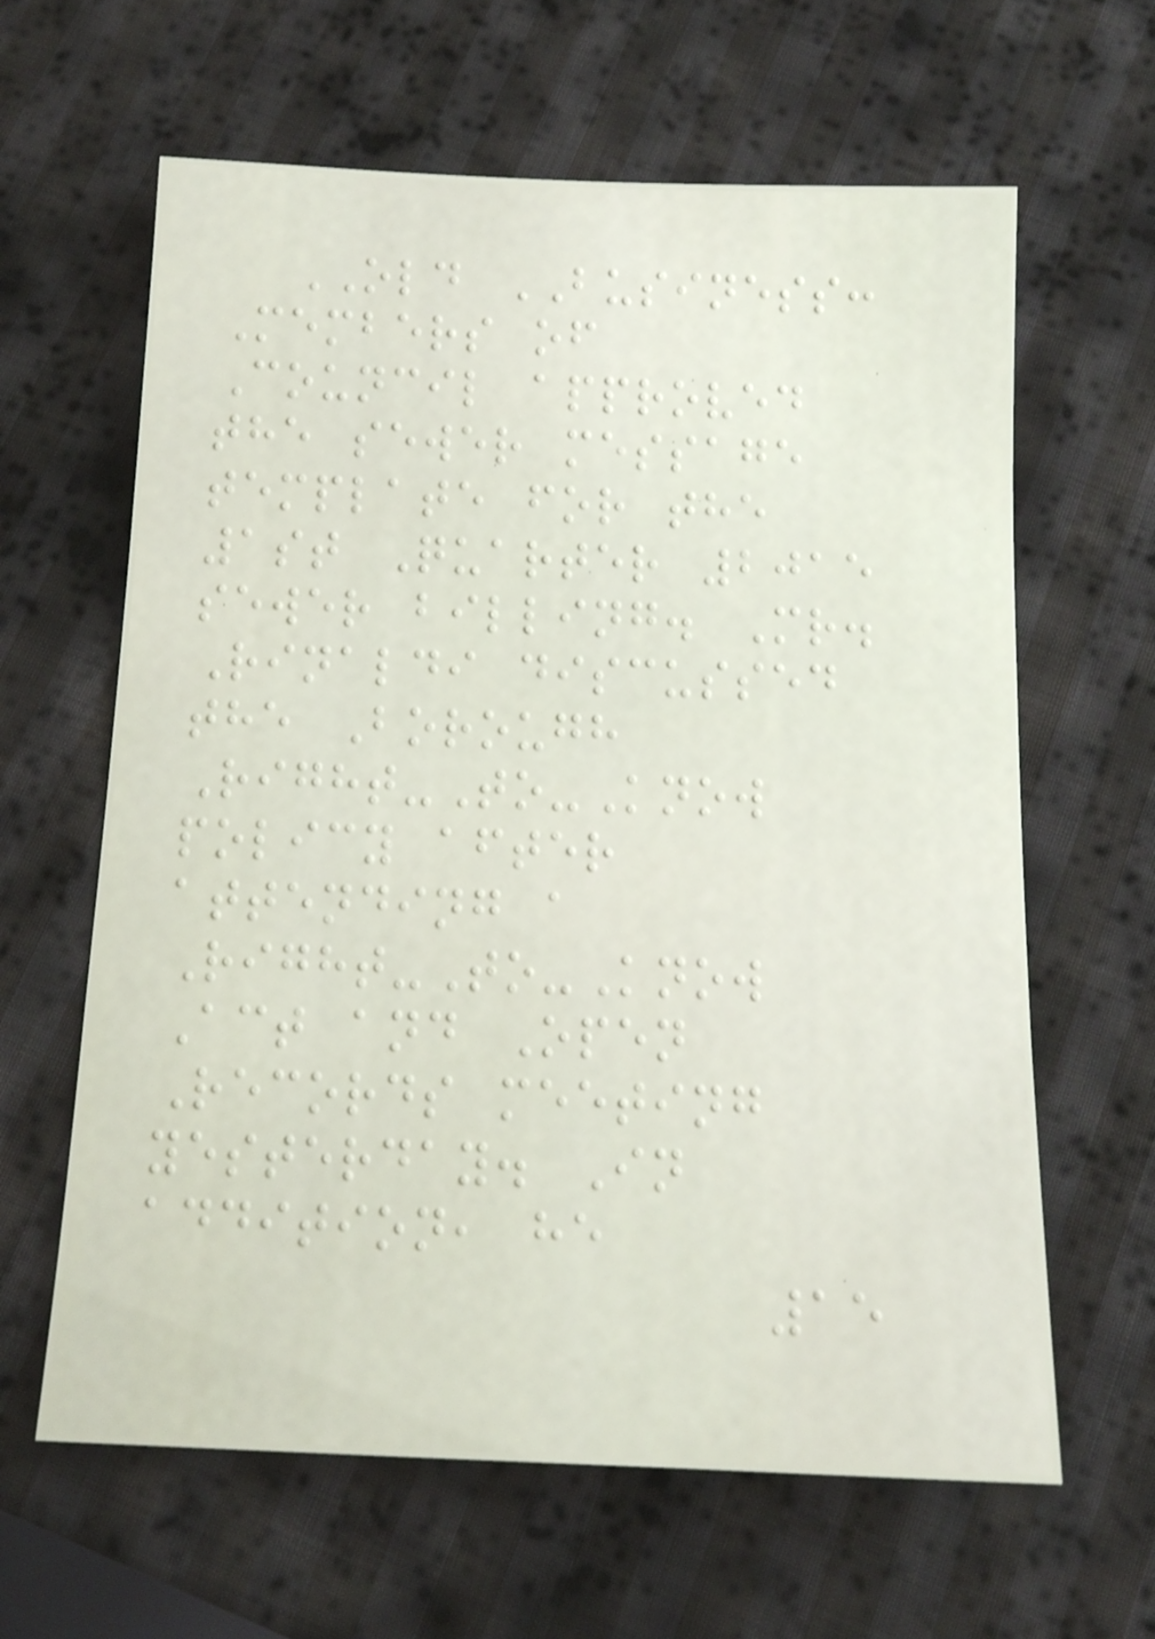OLD BUSINESS:
Members of
Council approved
the sewer message
template for the
1st Quarter 2015
sewer billing. Mr.
Rinaldi discussed
the Borough
Right-To-Know
policy after
attending a
Right-To-Know
Act and Open
Records meeting
yesterday. In
addition, he
15
